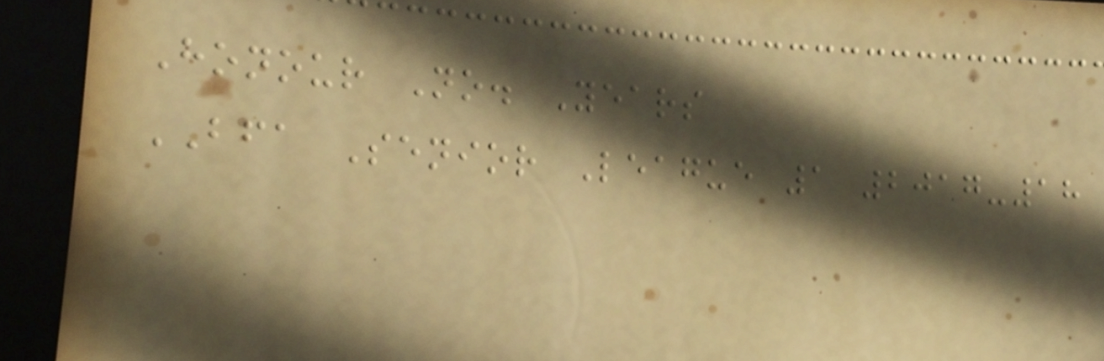Honour No. Years
BFA Senior League 1 2017-18
